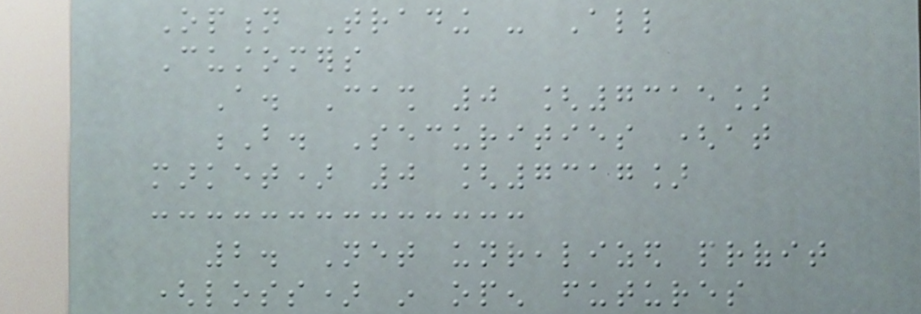Option Trading - All
Customers
A. Cash 0 [7315]
B. Securities (at
market) 0 [7317]
2. Net unrealized profit
(loss) in open futures
